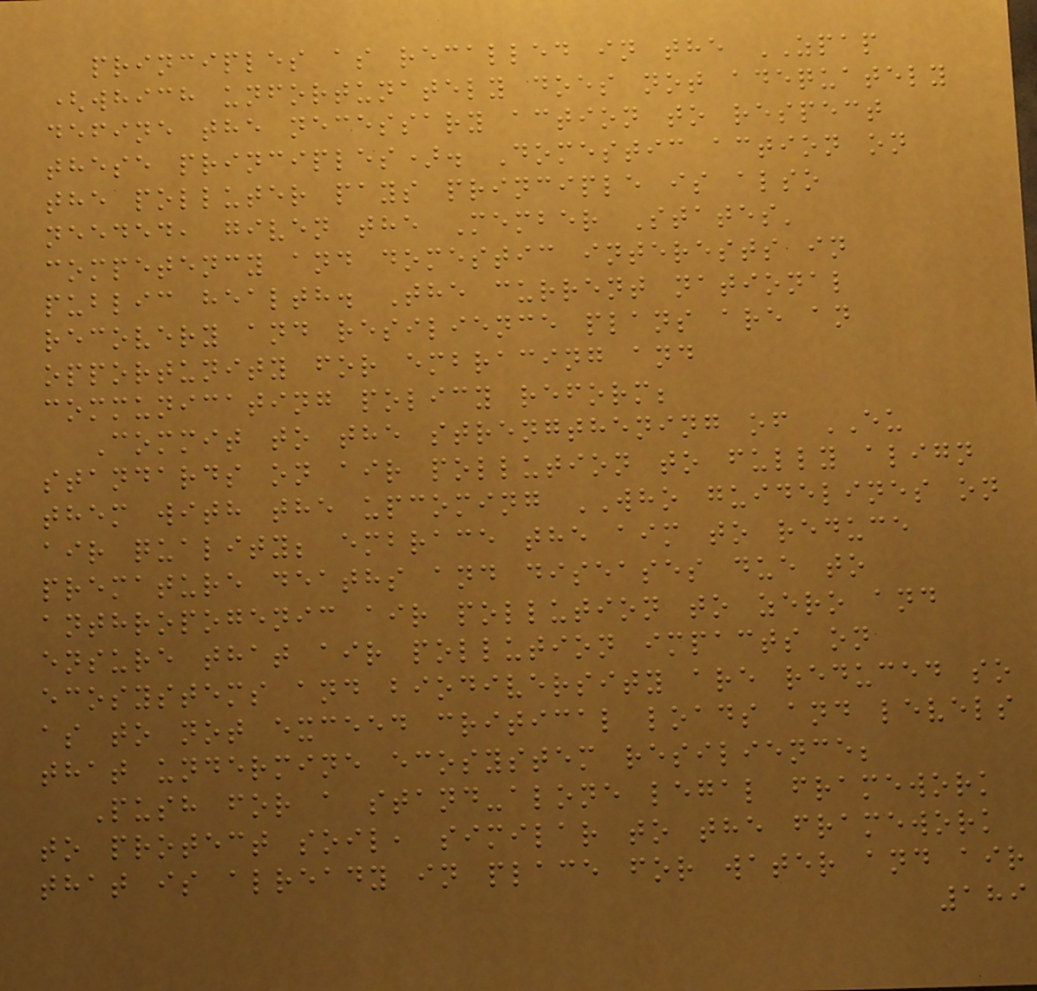principles as recalled in the ZPAP
(which unfortunately does not adequately
define the necessary action to respect
these principles). Domestic action on
the polluter pays principle is also
needed, given the Member States'
competency and domestic interests in
public health. The current national
recovery and resilience plans are an
opportunity for embracing and
communicating policy reform;
Commit to the strengthening of EU
standards on air pollution to fully align
them with the upcoming WHO guidelines on
air quality; embrace the aim to reduce
premature deaths and diseases due to
anthropogenic air pollution to zero and
ensure that air pollution impacts on
ecosystems and biodiversity are reduced so
as to not exceed critical loads and levels
that undermine ecosystem resilience;
Push for a stand-alone legal framework
to protect soil, similar to the framework
that is already in place for water and air
189
